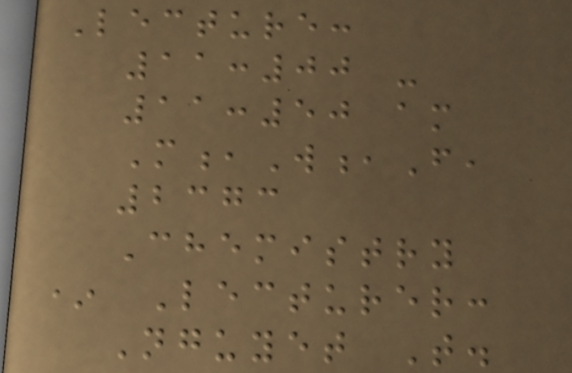Lecture:
11:00 -
11:50 am
M,W,F,
2373
Chemistry
* Lecturer:
Nguyet T.
